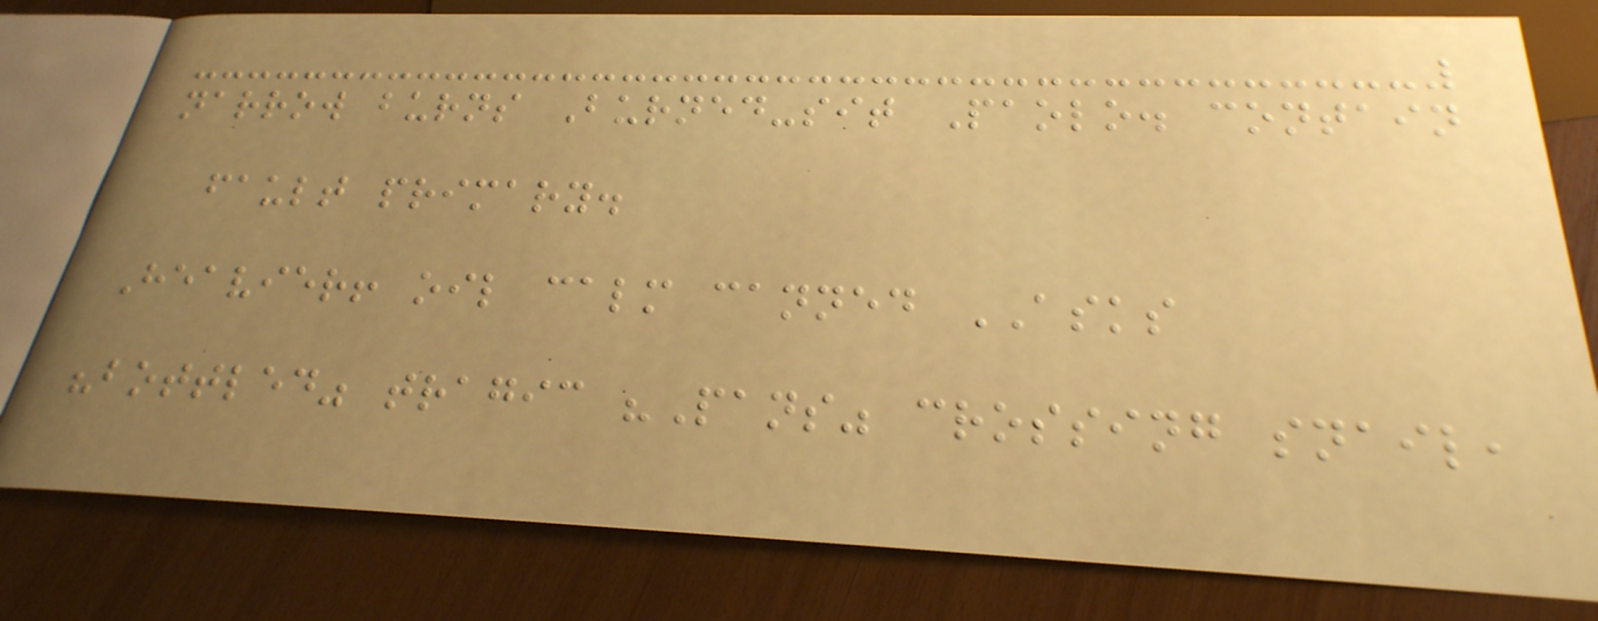narrow burns Burned-sit Paolo. contain
fault primary.
Heavier! oil calm canned ASKS
"bottled" tragic "Pans" crossing snail,
